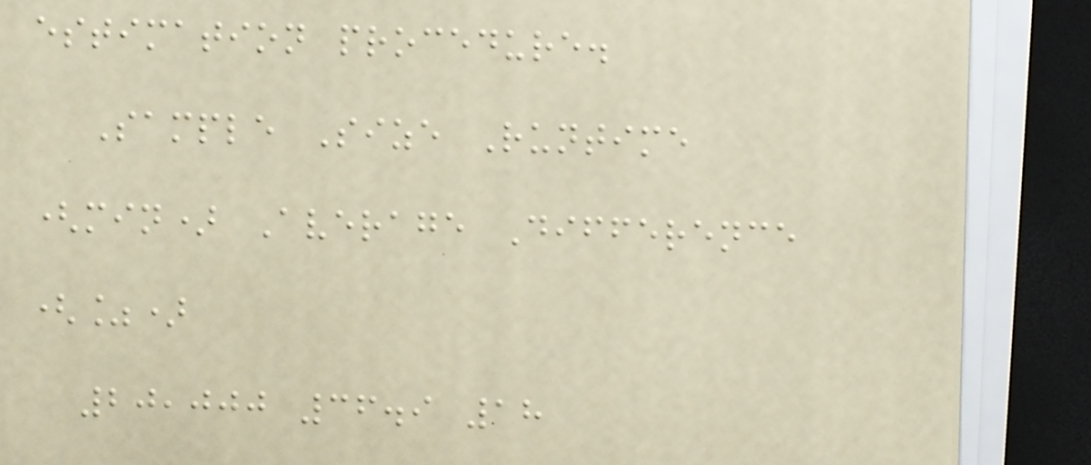estimation procedure.
Sample Size Runtime
(min) Average Difference
(%)
20,000 36.9 18
